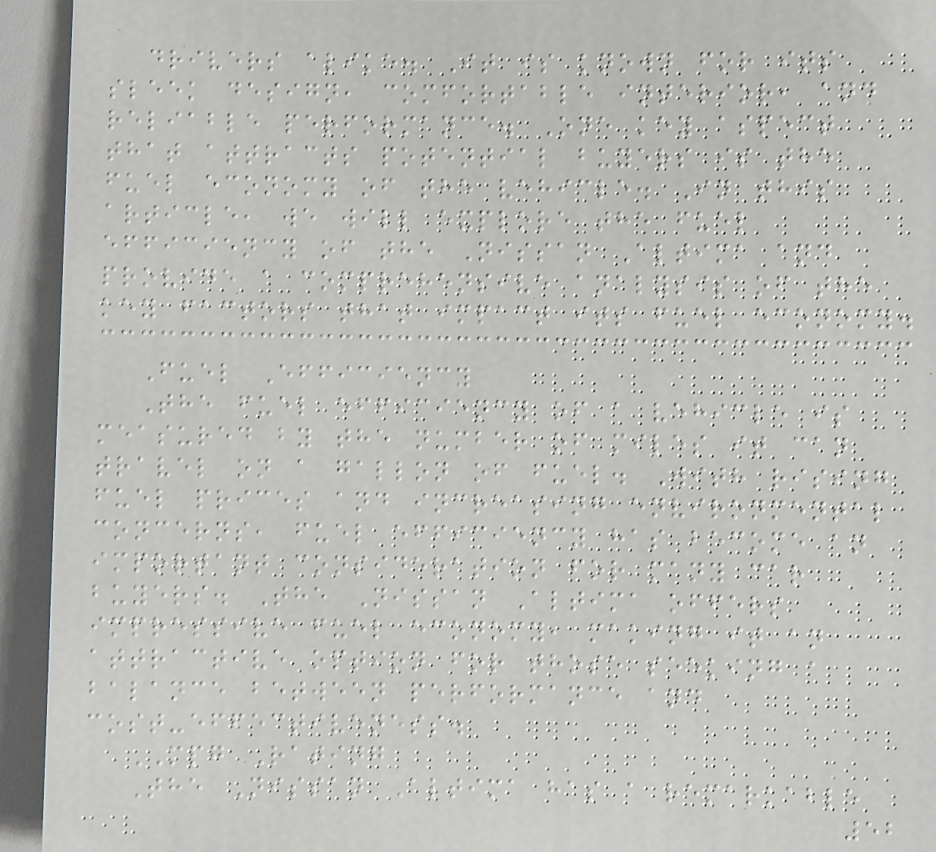drivers alike. It is known for its
sleek design, comfortable interior, and
reliable performance. One key aspect
that attracts potential buyers is the
fuel economy of the vehicle. In this
article, we will explore the fuel
efficiency of the Nissan Altima and
provide a comprehensive analysis of the
key factors that impact its fuel economy.
Fuel Efficiency
The fuel efficiency of a vehicle is
measured by the number of miles it can
travel on a gallon of fuel. With rising
fuel prices and increasing environmental
concerns, fuel efficiency has become an
important consideration for many car
buyers. The Nissan Altima offers
impressive fuel economy, making it an
attractive option for those seeking a
balance between performance and
cost-effectiveness.
MPG Rating
The Nissan Altima has a remarkable
52
